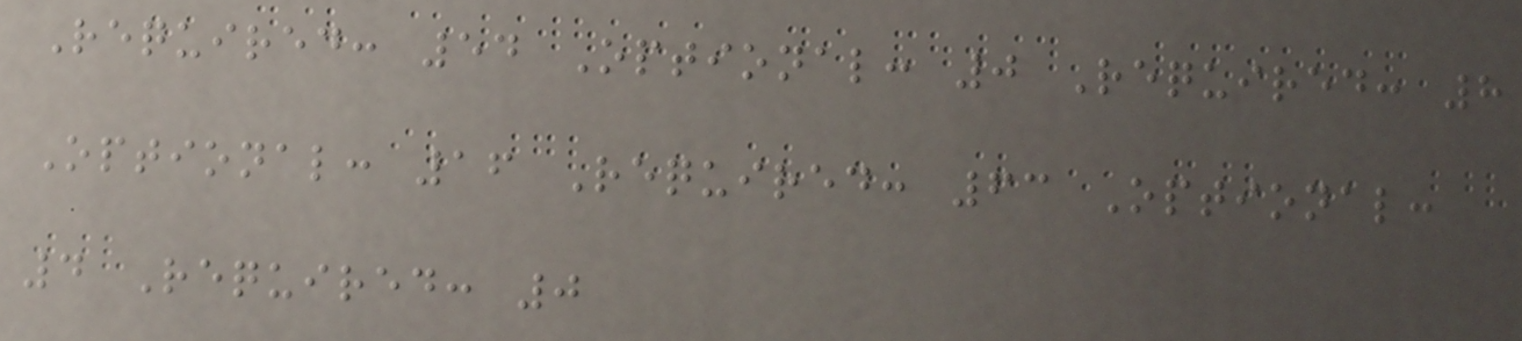Required: 54 Optional: 0 Required: 8
Optional: 16 Required: 63 Optional:
4 Required: 0
